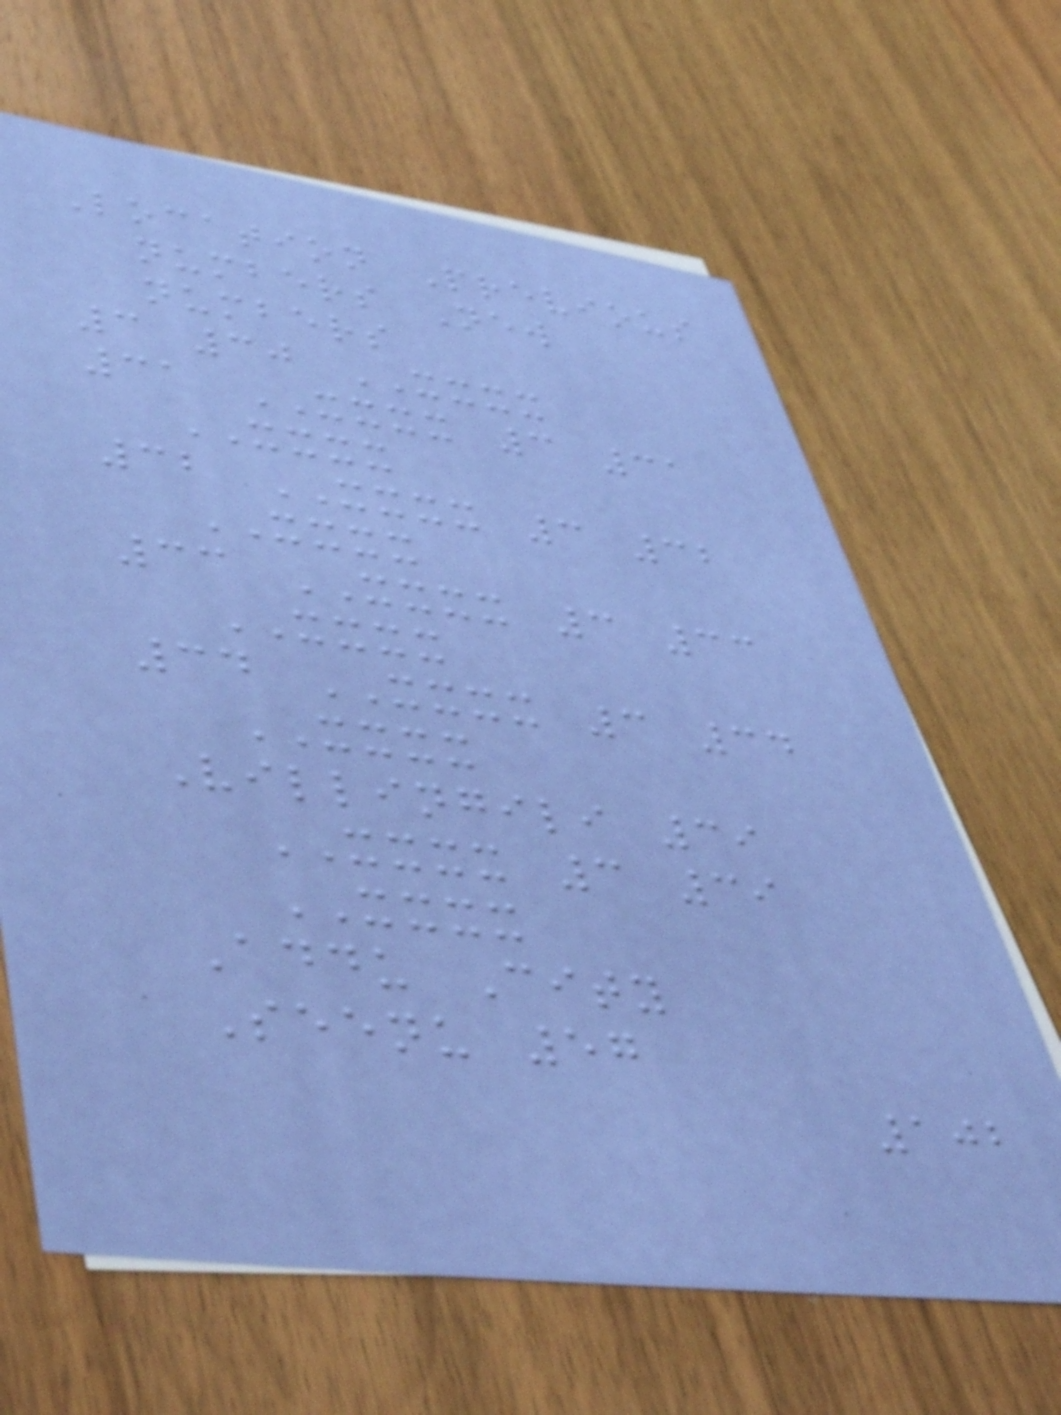Location Previous
numbers New
numbers
3 30 XXXX
31 XXXX 3 31
XXXX
32 XXXX 3 32
XXXX
33 XXXX 3 33
XXXX
34 XXXX 3 34
XXXX
Villingili 39
XXXX 3 39
XXXX
Addu City
Seenu 57
102
